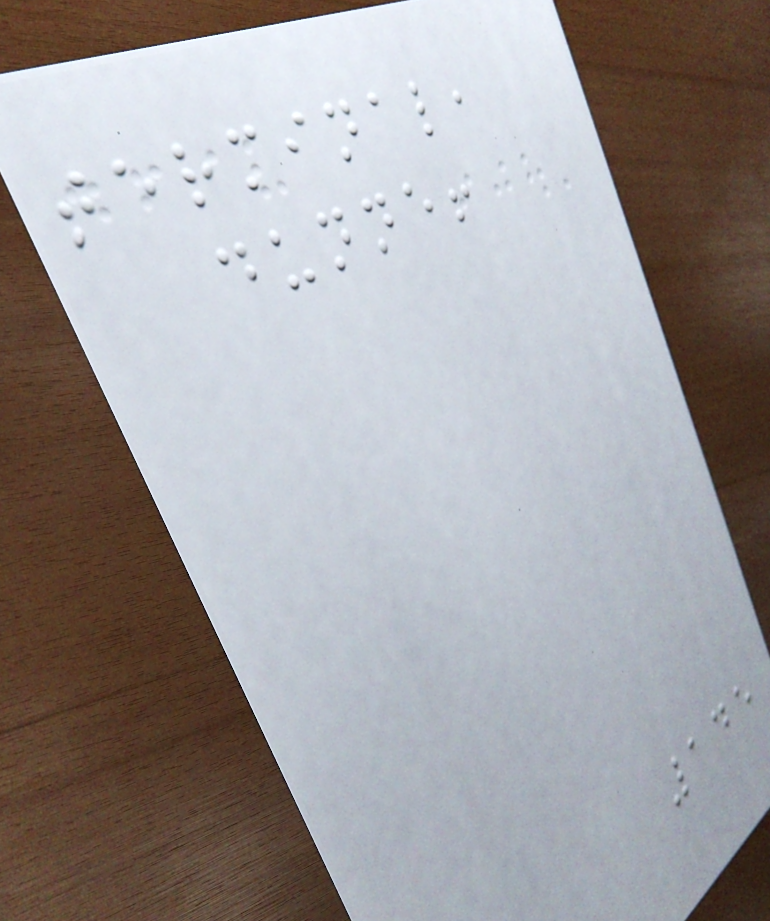terminal,
dunne!
145
